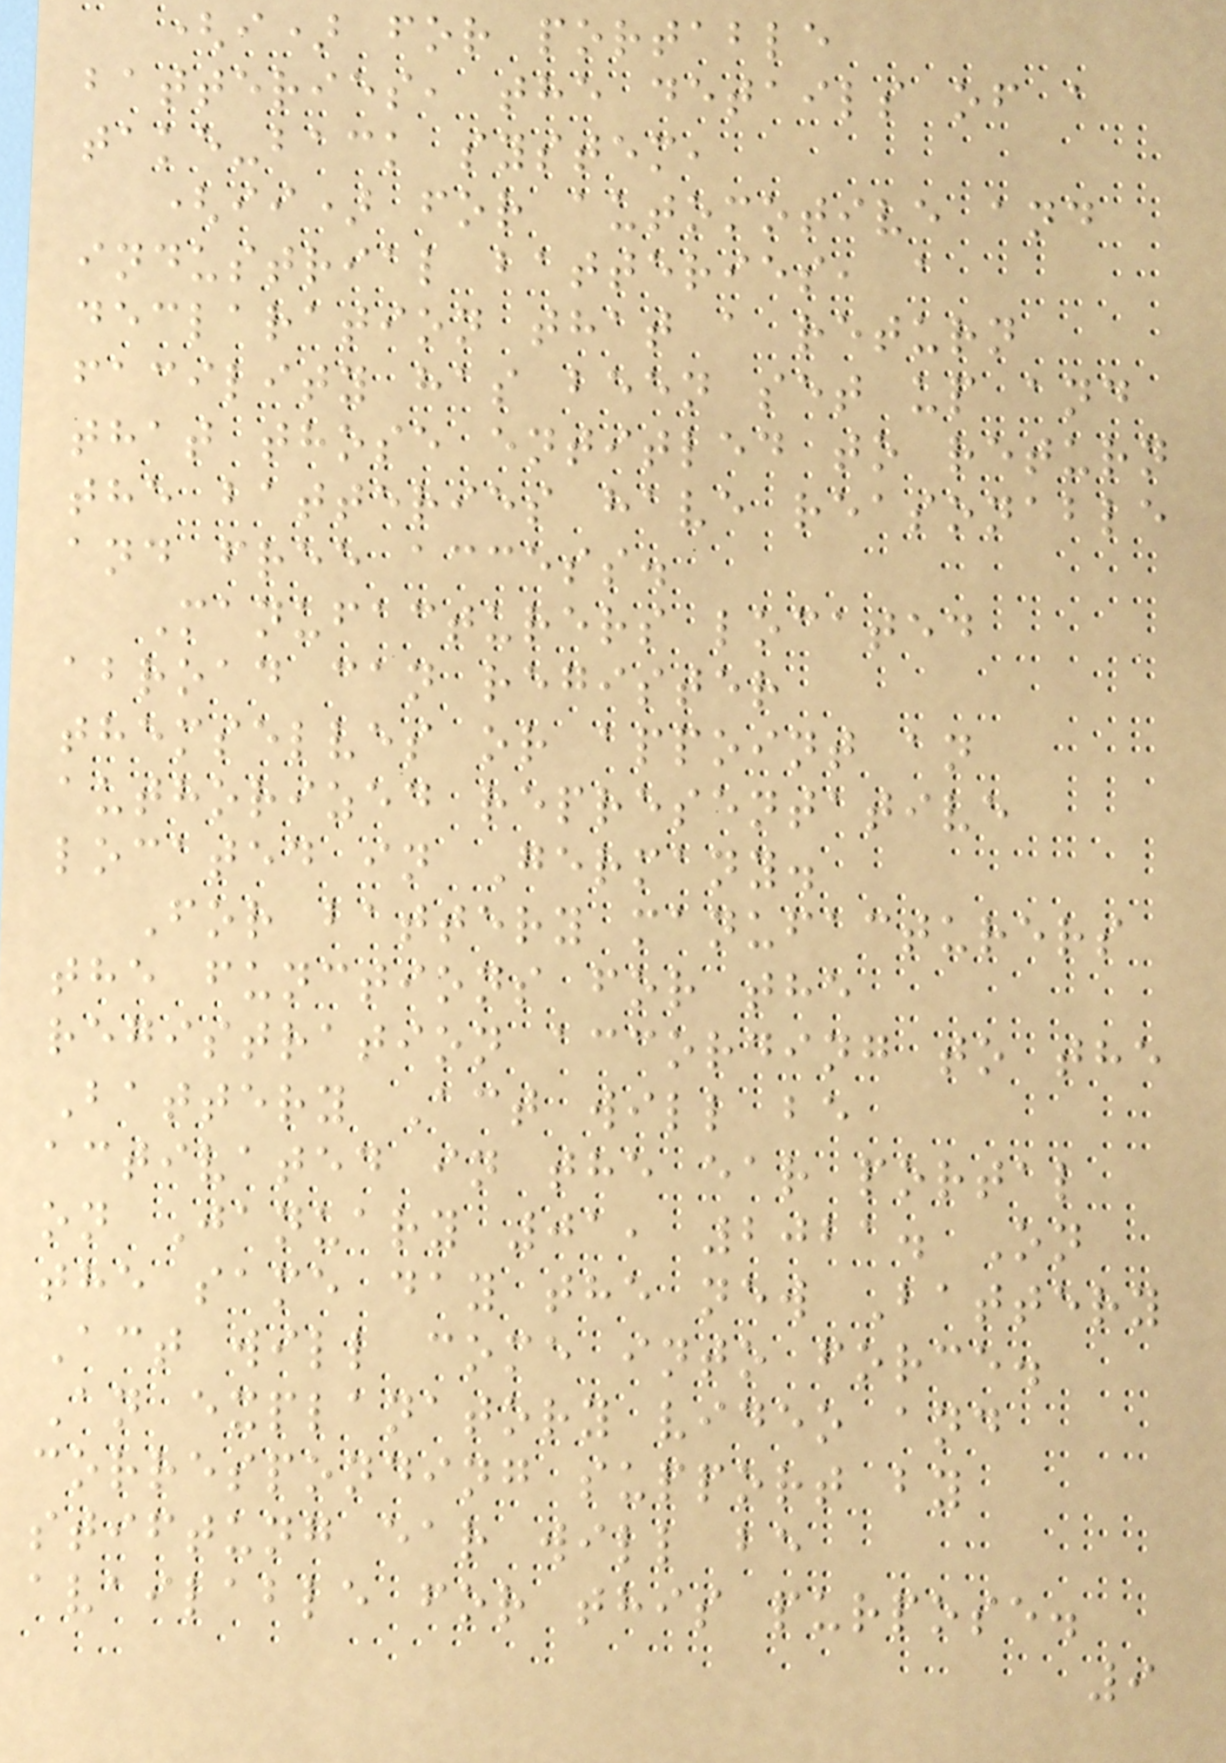(i) for portable
batteries, the details of a
take-back system,
(ii) for automotive and
industrial batteries, a
declaration that a return
facility has been set up and
that those entitled to return
the batteries have reasonable
and free access.
Manufacturers located
abroad can register
themselves or appoint an
authorized representative
located in Germany.
For battery manufacturers
the functions for the
registration according to the
Battery Act will be
activated in the ear portal
on January 01, 2021. On
the same day the new Battery
Act will come into force.
An explanatory video and
corresponding support by
stiftung ear will be
available for this purpose.
9
